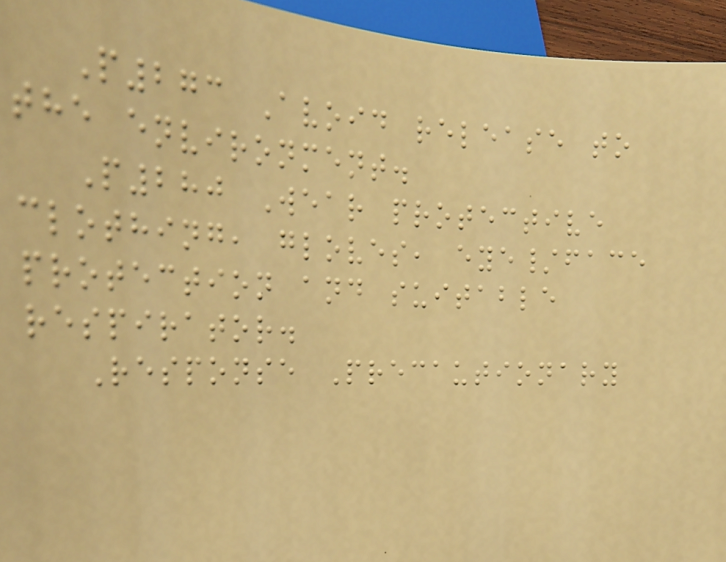P273 Avoid release to
the environment.
P280 Wear protective
clothing, gloves, eye/face
protection and suitable
respirator.
Response Precautionary
